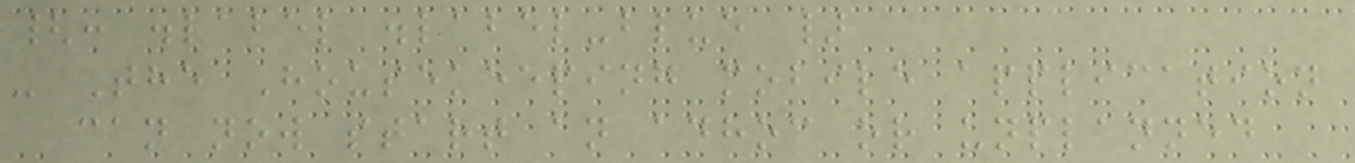{: .label .label-blue }
- The Housekeeping mobile application
can now start an adhoc or unplanned
